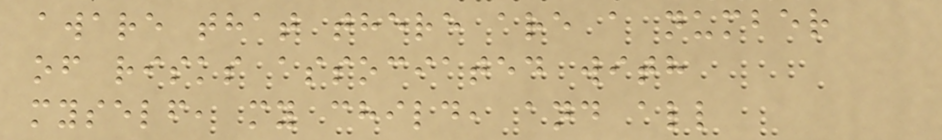aware that there are a number
of risks associated with
myself, my child, and all
